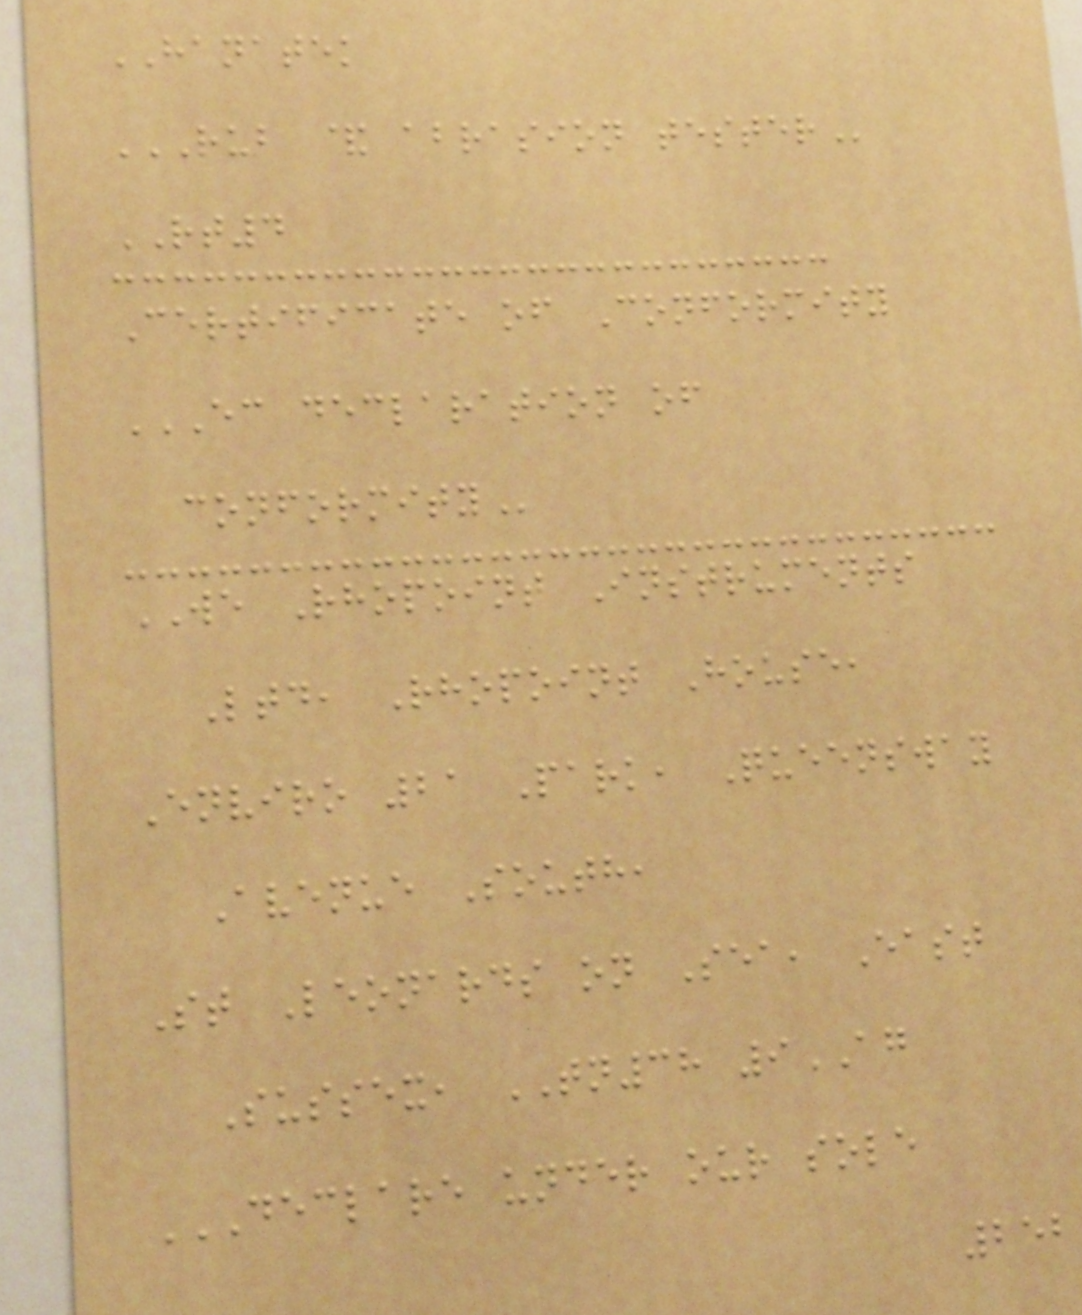HANATEK
RUB & ABRASION TESTER
RT4
Certificate of Conformity
EC DECLARATION OF
CONFORMITY
WE Rhopoint Instruments
Ltd, Rhopoint House,
Enviro 21 Park, Queensway
Avenue South,
St Leonards on Sea, East
Sussex, TN38 9AG
DECLARE UNDER OUR SOLE
252
